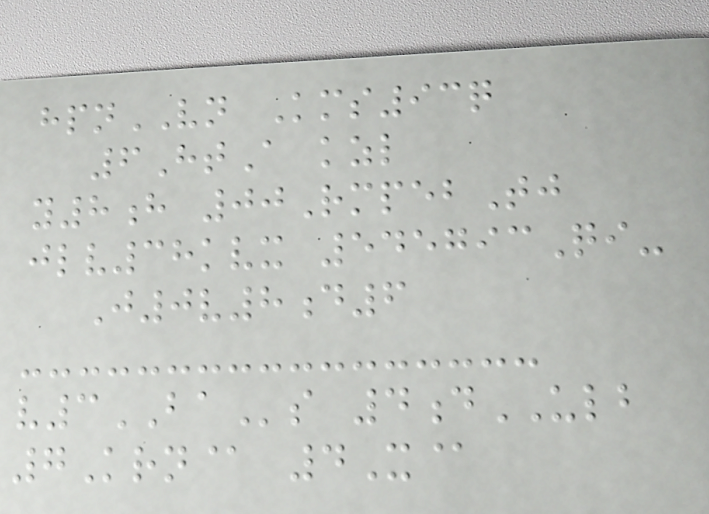hpnVN Kms93q
6HtA kzl
y8h 00RmpebTj
jlv38kvx 545793Qi-
J0v8d6
v3BAs 4dULB
7Krn@ 4X@
